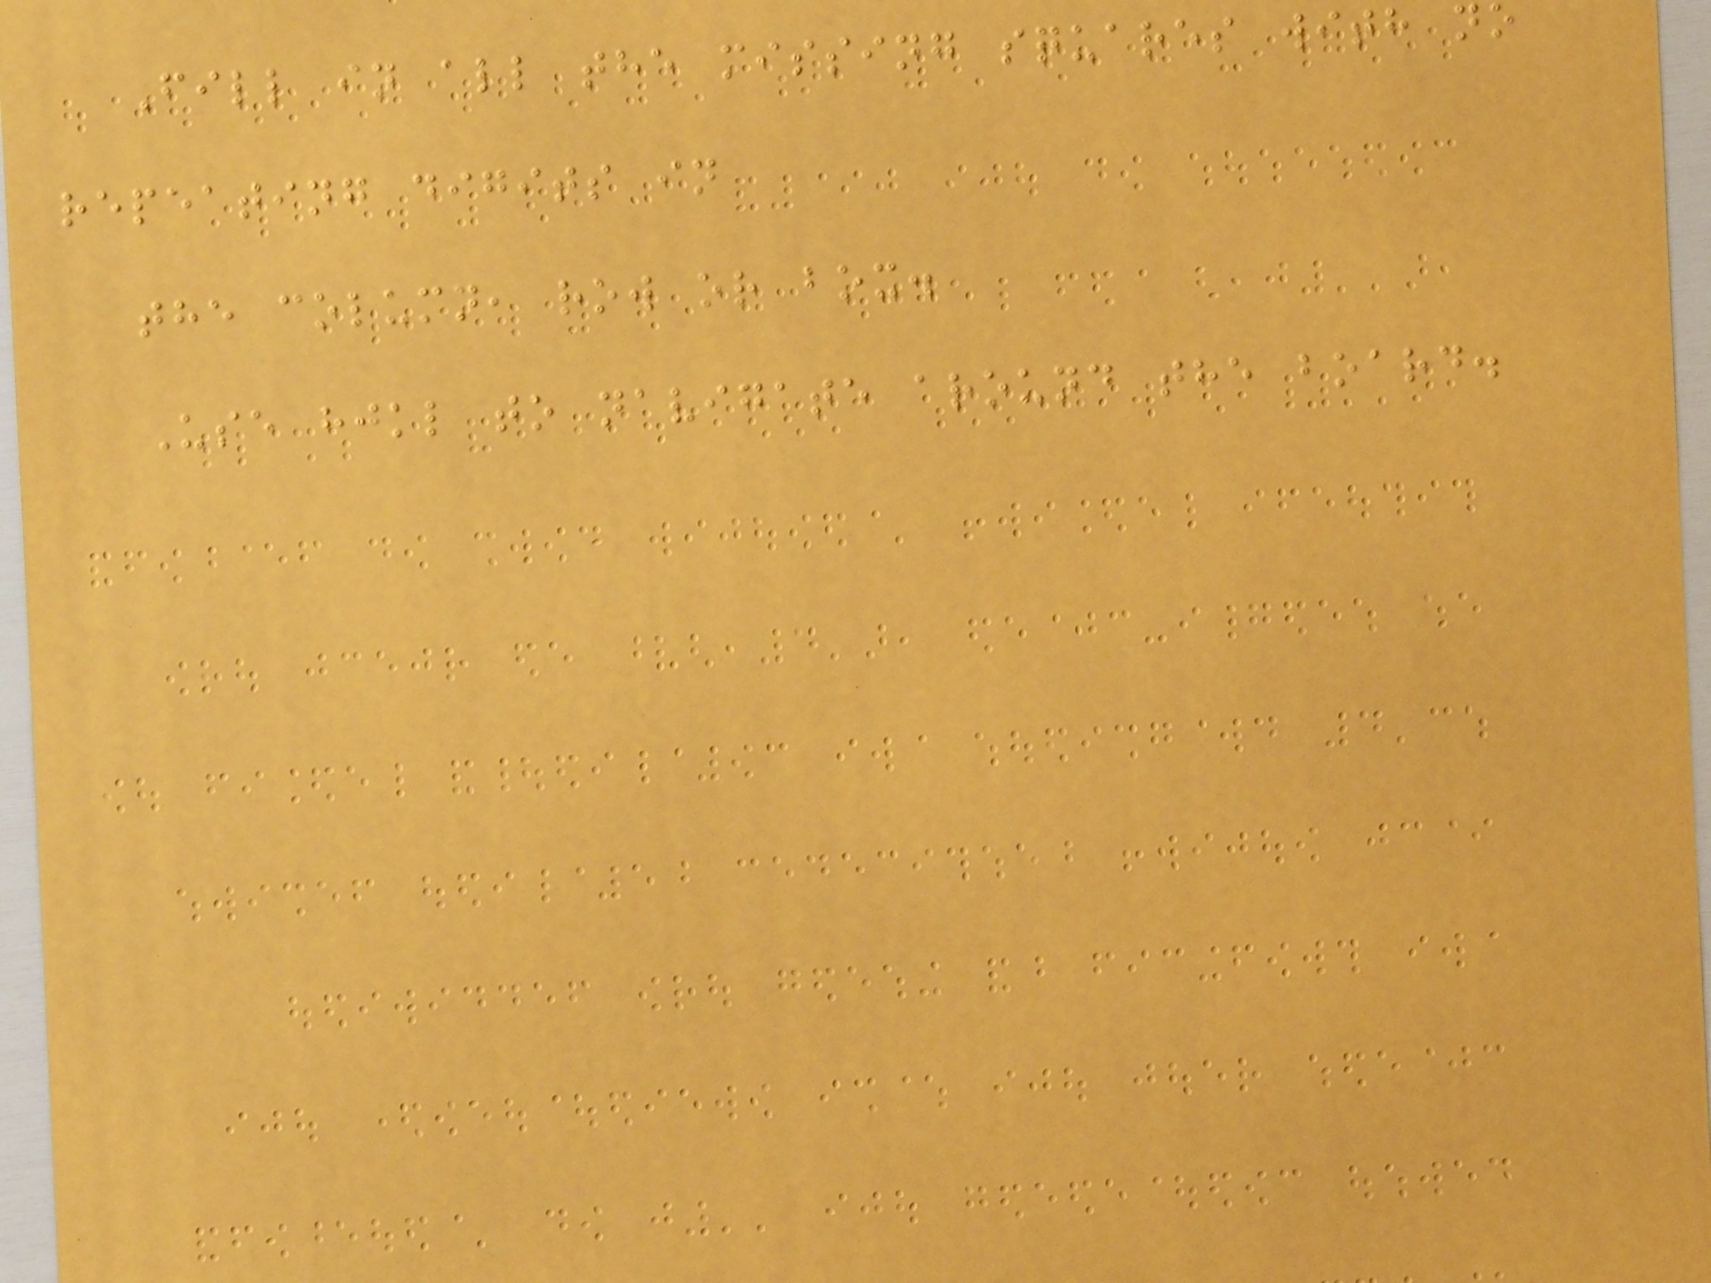Fill in all the missing squares with no
repeating digits in
the column, row or box.
Use hjkl to navigate around the board.
